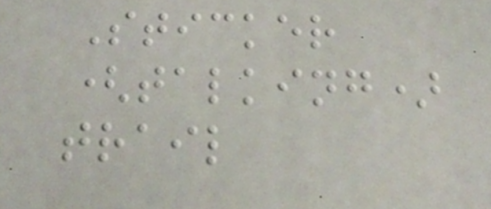Sticker
(talking)
trail
